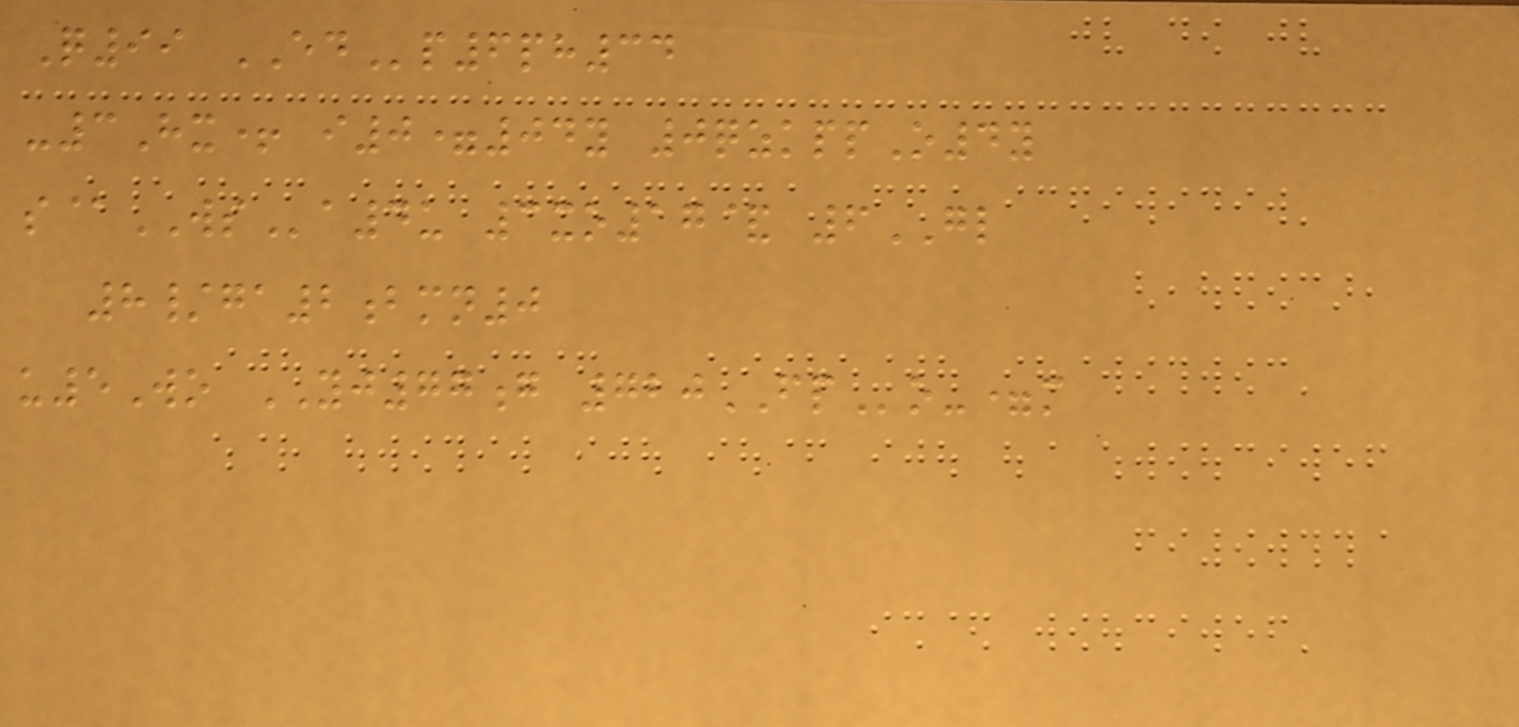Q99 EDp6ph34
-3Hx+ i0=04y 0qzkppO4y
s@WSa4u 3xo17& 6GL
8/ga2bmn0
u5Wo YJ77g 720FPo-=m
